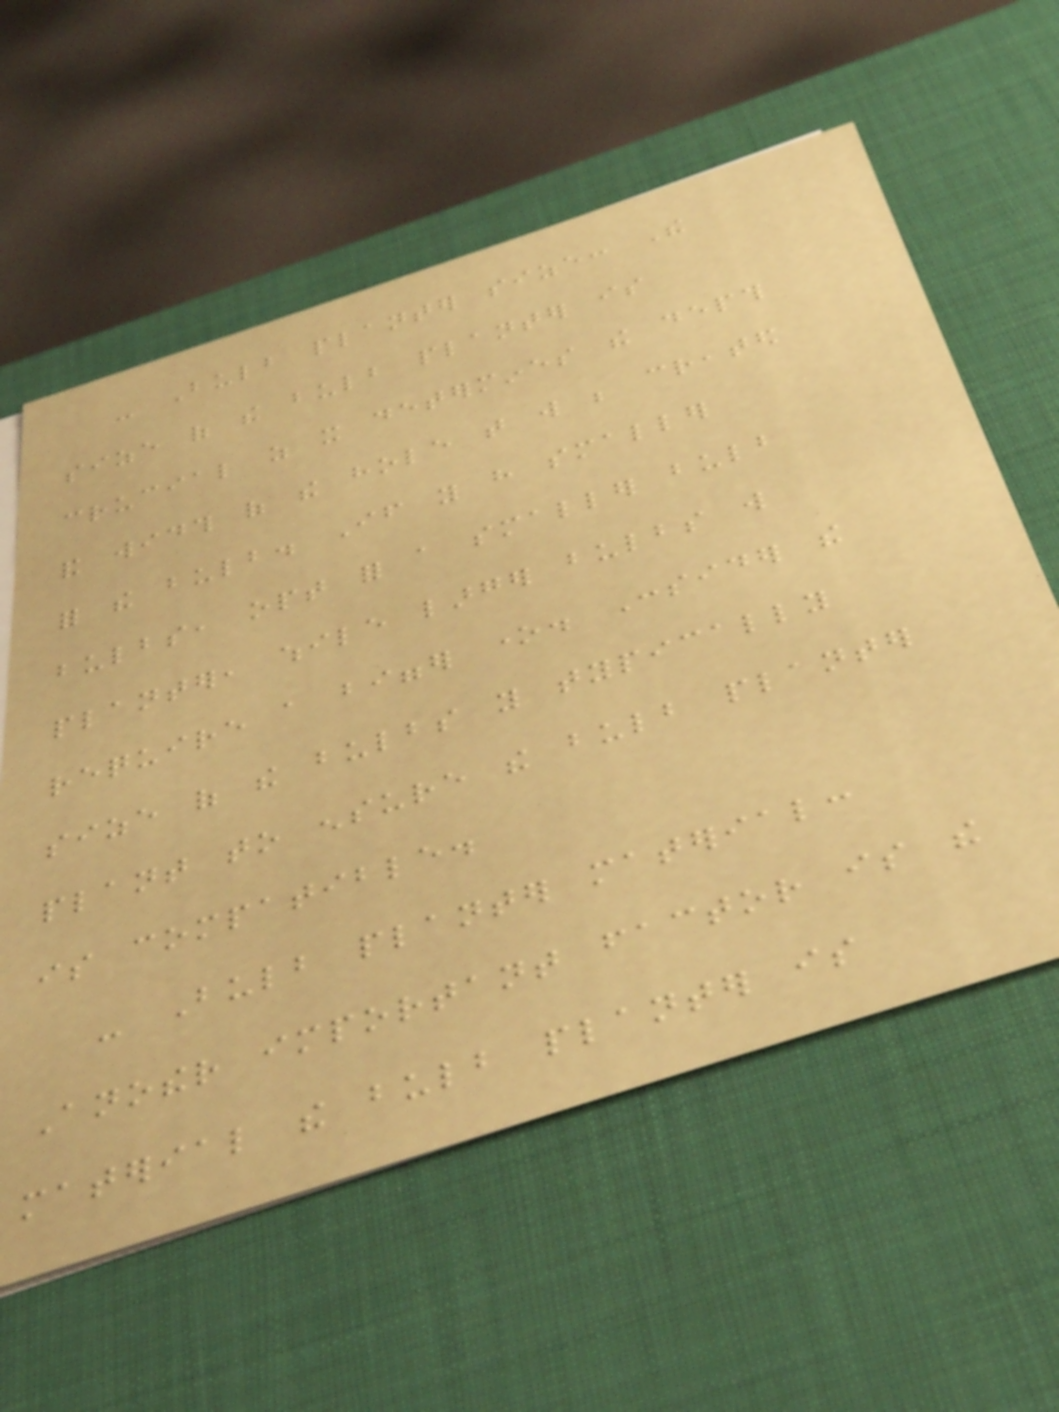- Bulb planter size: The
size of the bulb planter is
crucial as it determines the depth
and width of the hole that will be created
for the bulb. If you have smaller
bulbs, opt for a smaller bulb
planter, while larger bulbs will
require a bigger one. Consider the
size of the bulbs you typically
plant to ensure the bulb planter
is compatible.
- Bulb planter material:
Another important factor is the
material the bulb planter is
